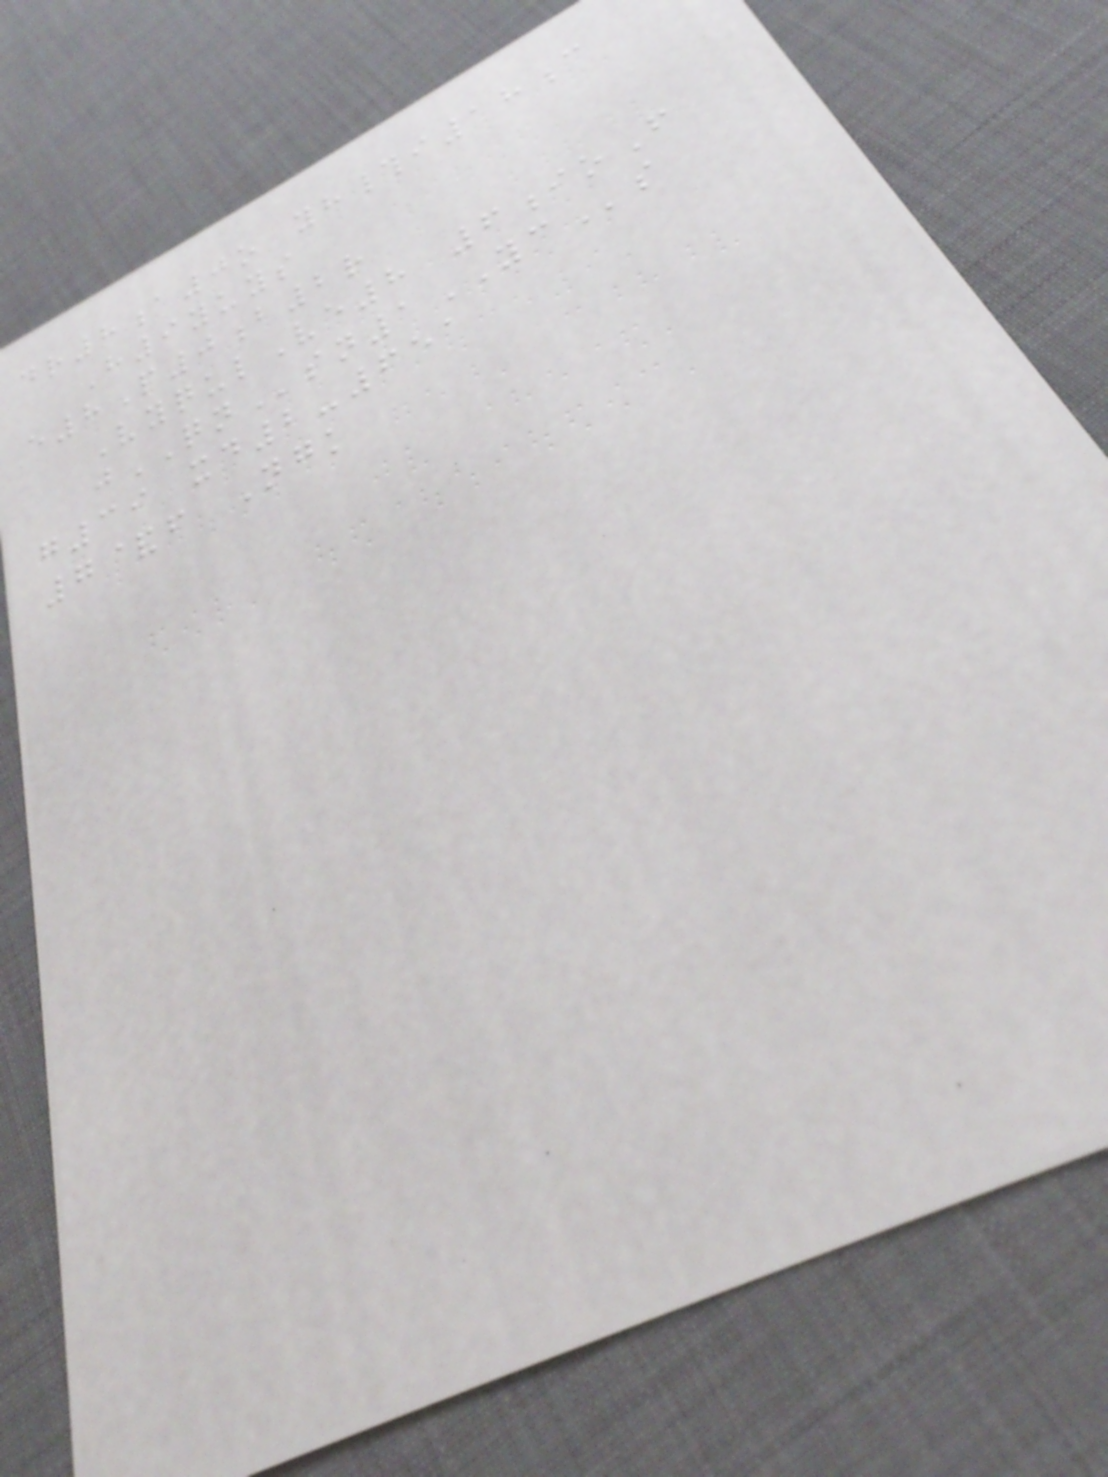dr8a0o yh#i18c
H9yuys
e8P0b2r
VyqulVe8 6ioF
jQNsn1YCs
g39 xd2-651
7&f Ngk
